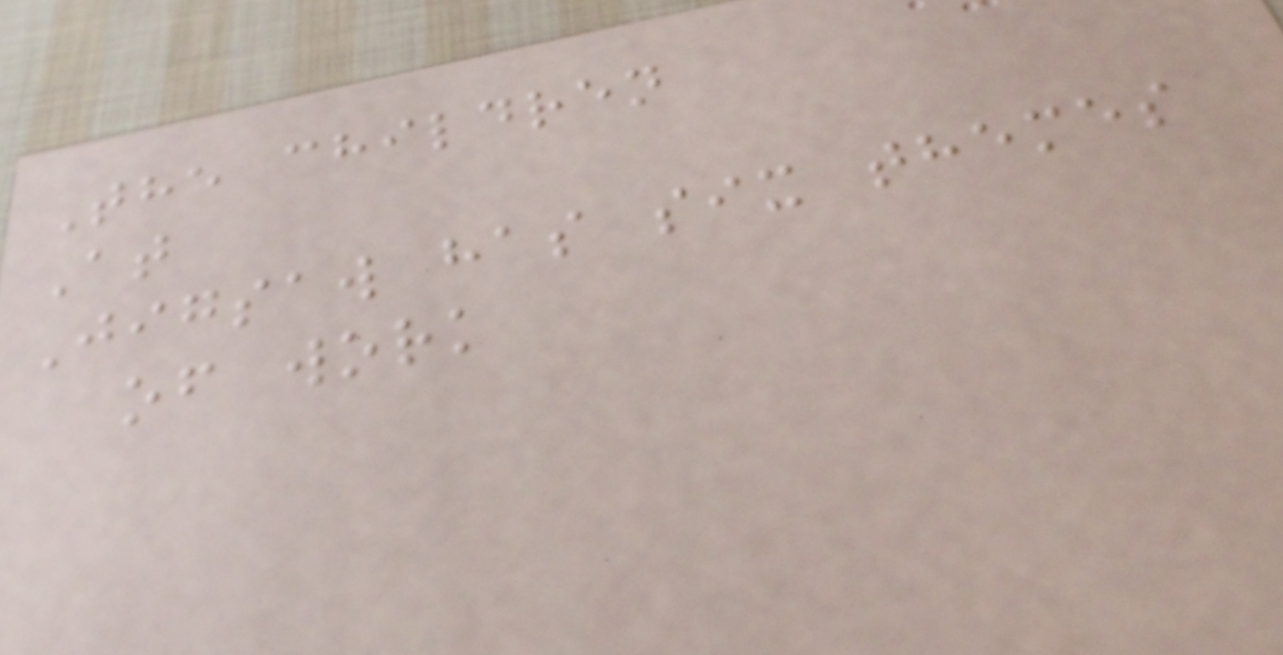The children
At
Jigsaw has six themes
of work
